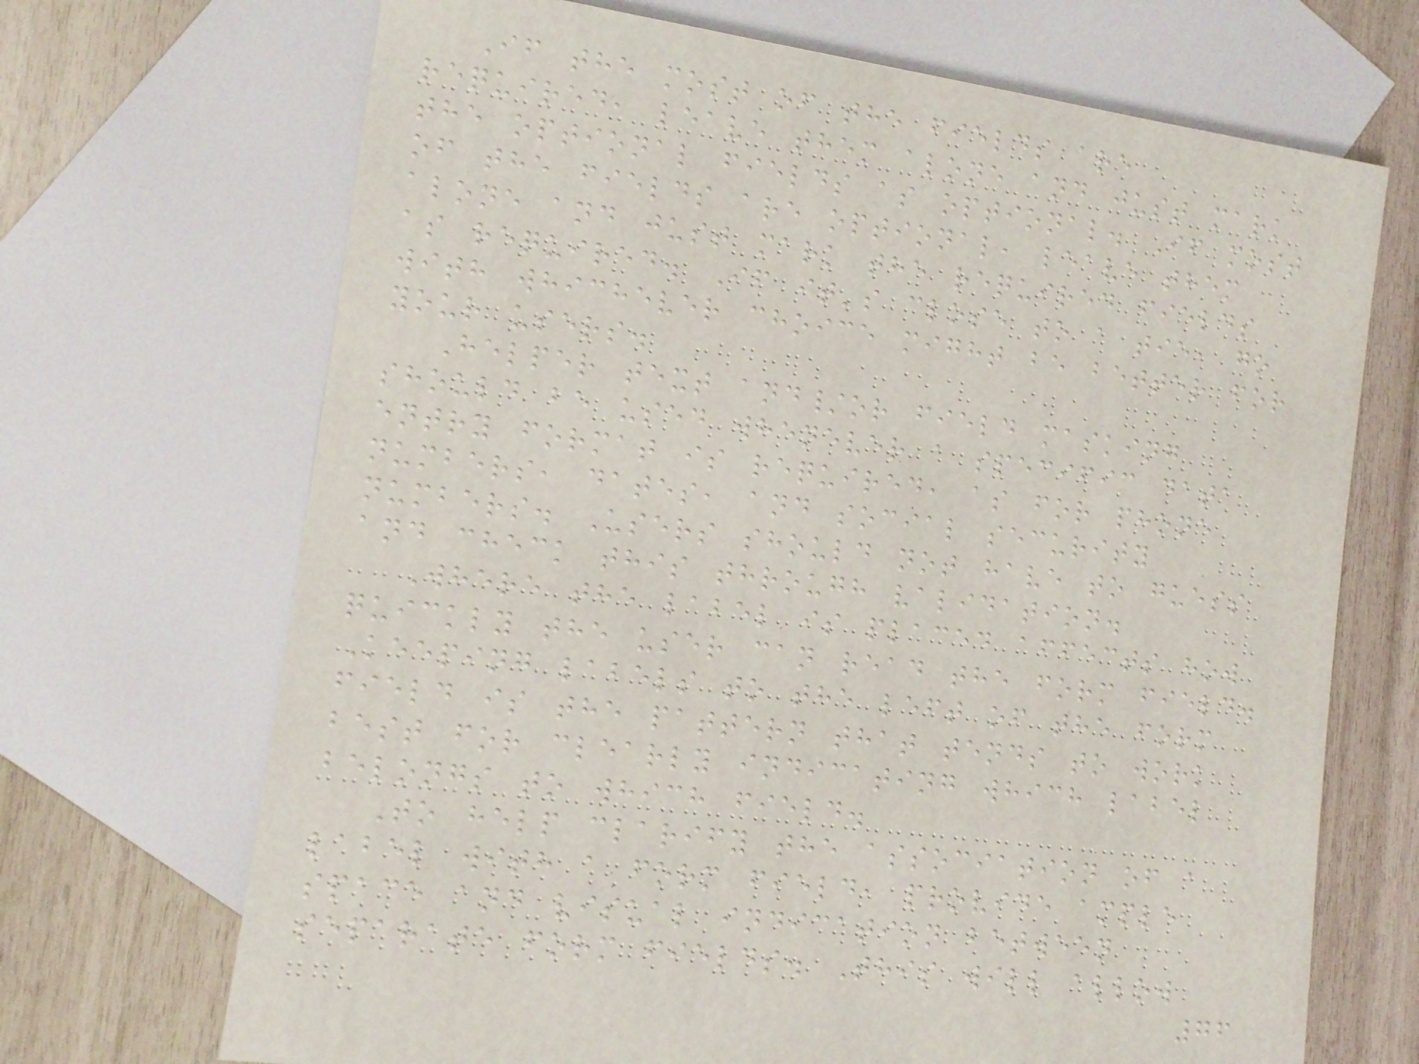If the most of the fields are
required, leave them alone and just mark
the optional fields as optional. If most
of the fields are optional, leave them
alone and just mark the required fields
as required. If it's close to a tie, go
with whichever choice might be better for
your users.
Helper text and/or field masking
should be used whenever a specific data
entry format is required, as for phone
numbers, dates, and social security
numbers. Users should not have to guess
and check this through validation.
Where the label is placed affects how
quickly the user can read the form field.
Keeping labels to the left of the form
field is the pattern that tends to work
best for clearly indicating which label
belongs to which field.
To help clarify the association of a
label with a form field, provide ample
space and visual indication between
separate form fields. This will allow
76
